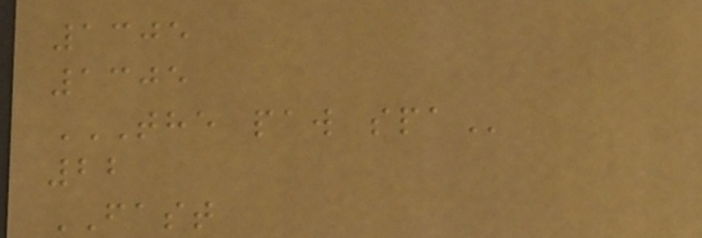1305
1305
THE PAW SPA
22
FAST
